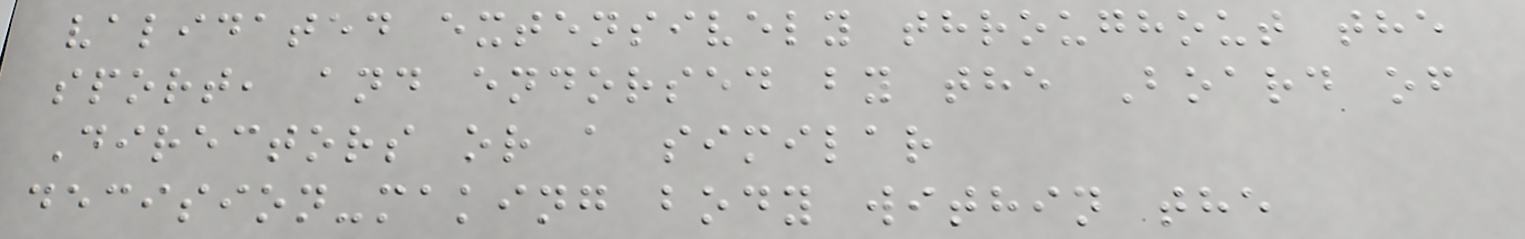validated extensively throughout the
sport, and endorsed by the Board of
Directors or a similar
decision-making body within the
